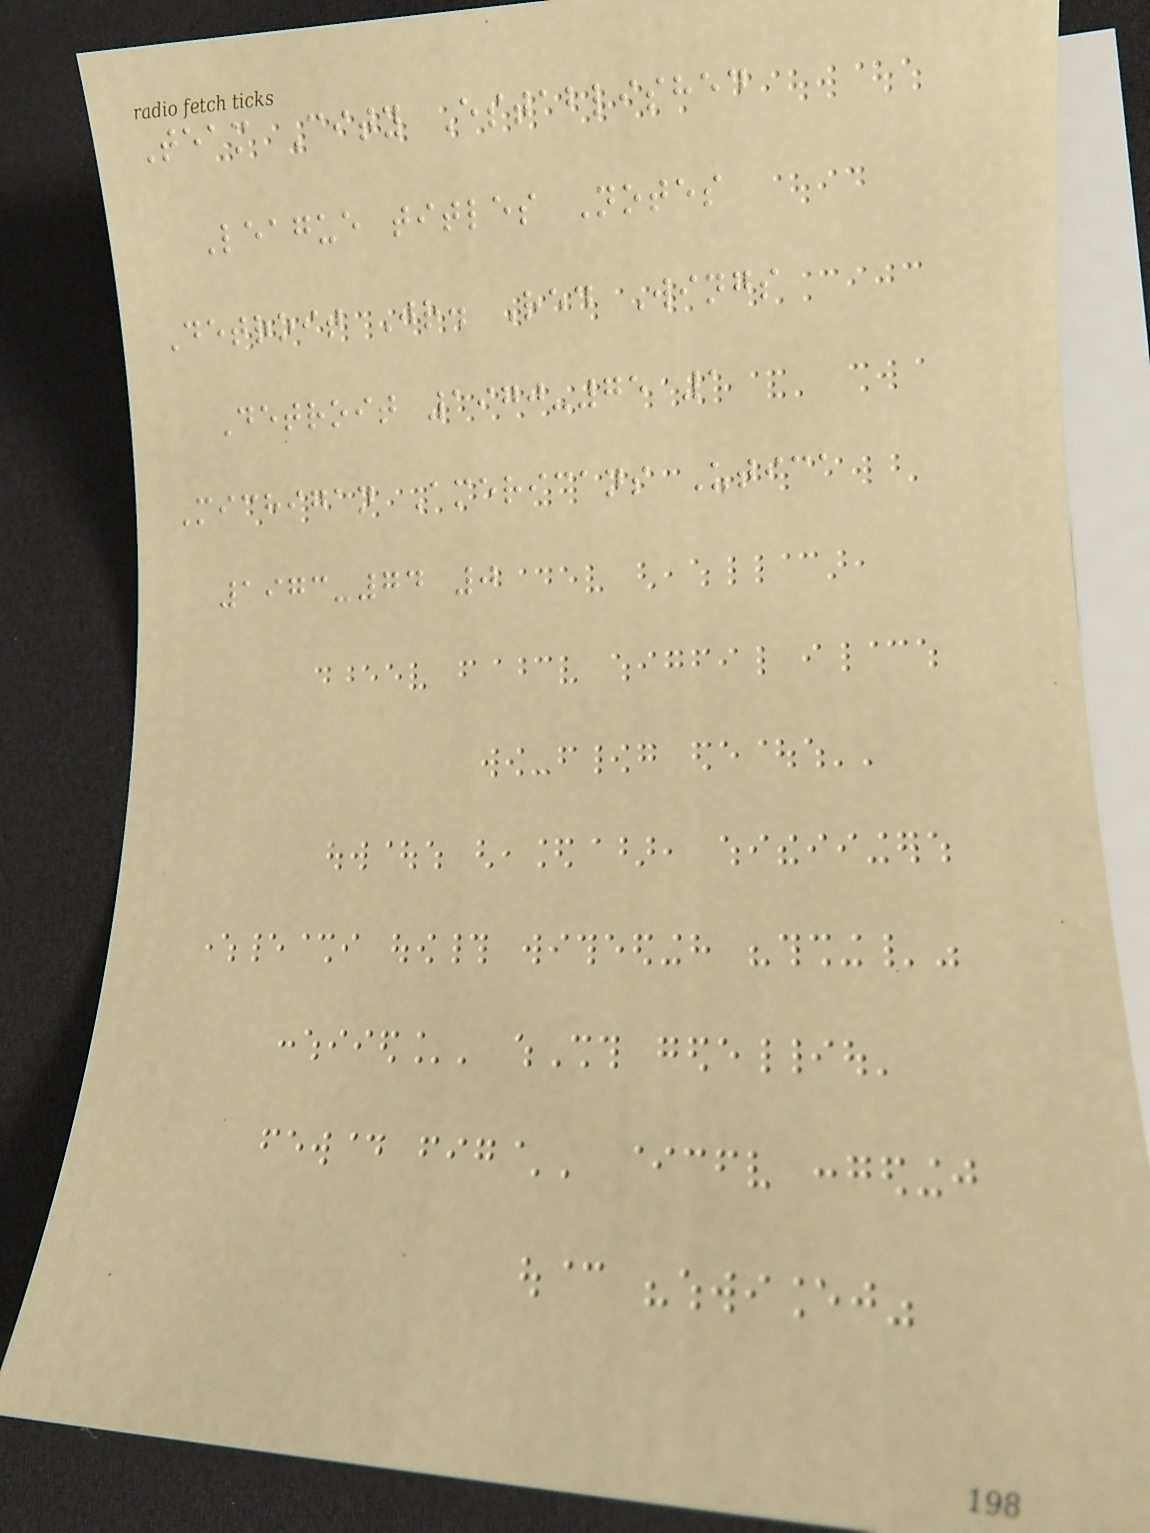Team City Established
League titles Notes
Detroit Jr. Red Wings
Detroit 1970-75 1
Michigan Americans Utica
1973-74 0
